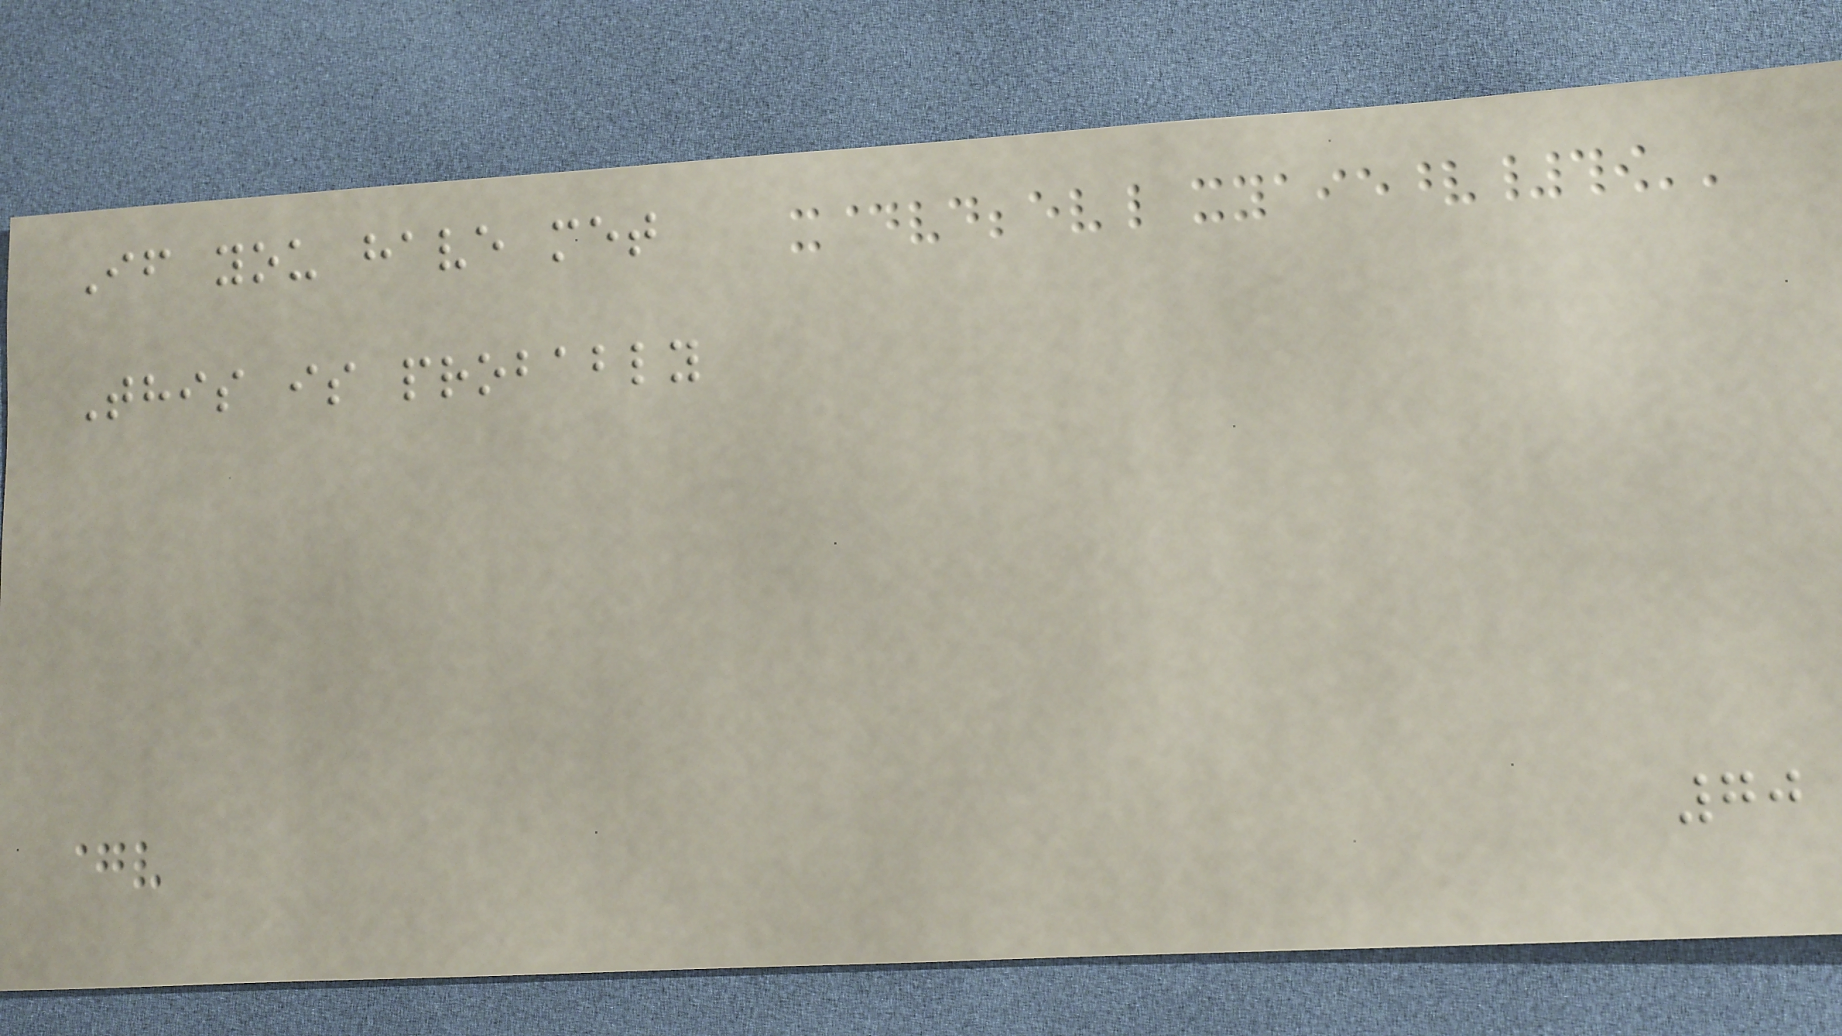If you have met
This is probably
70
